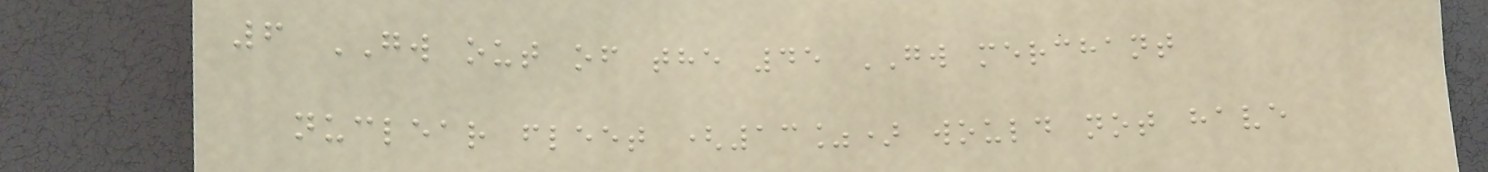6 GW out of the 45 GW merchant
nuclear fleet (13%) would not have
